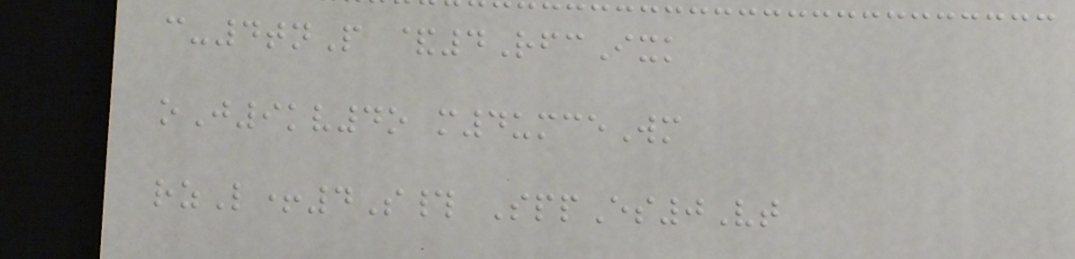c-4tnP &4RfcIxk
oJ9kv4o m4umceWm
rzL+4S# SppEs0Vt
